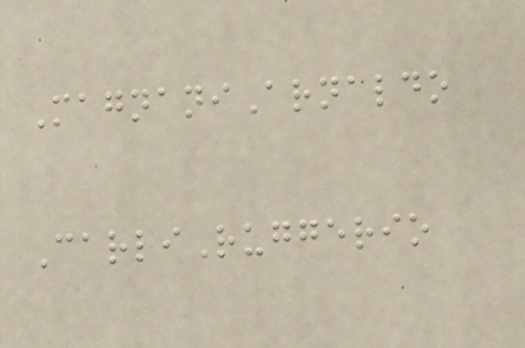MagnaniArnaldo
CarliRuggerio
